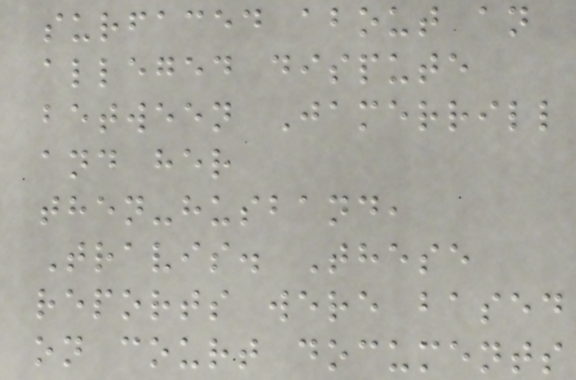surfaced about an
alleged dispute
between Jamerrill
and her
then-husband,
Travis. These
reports were based
on court documents
